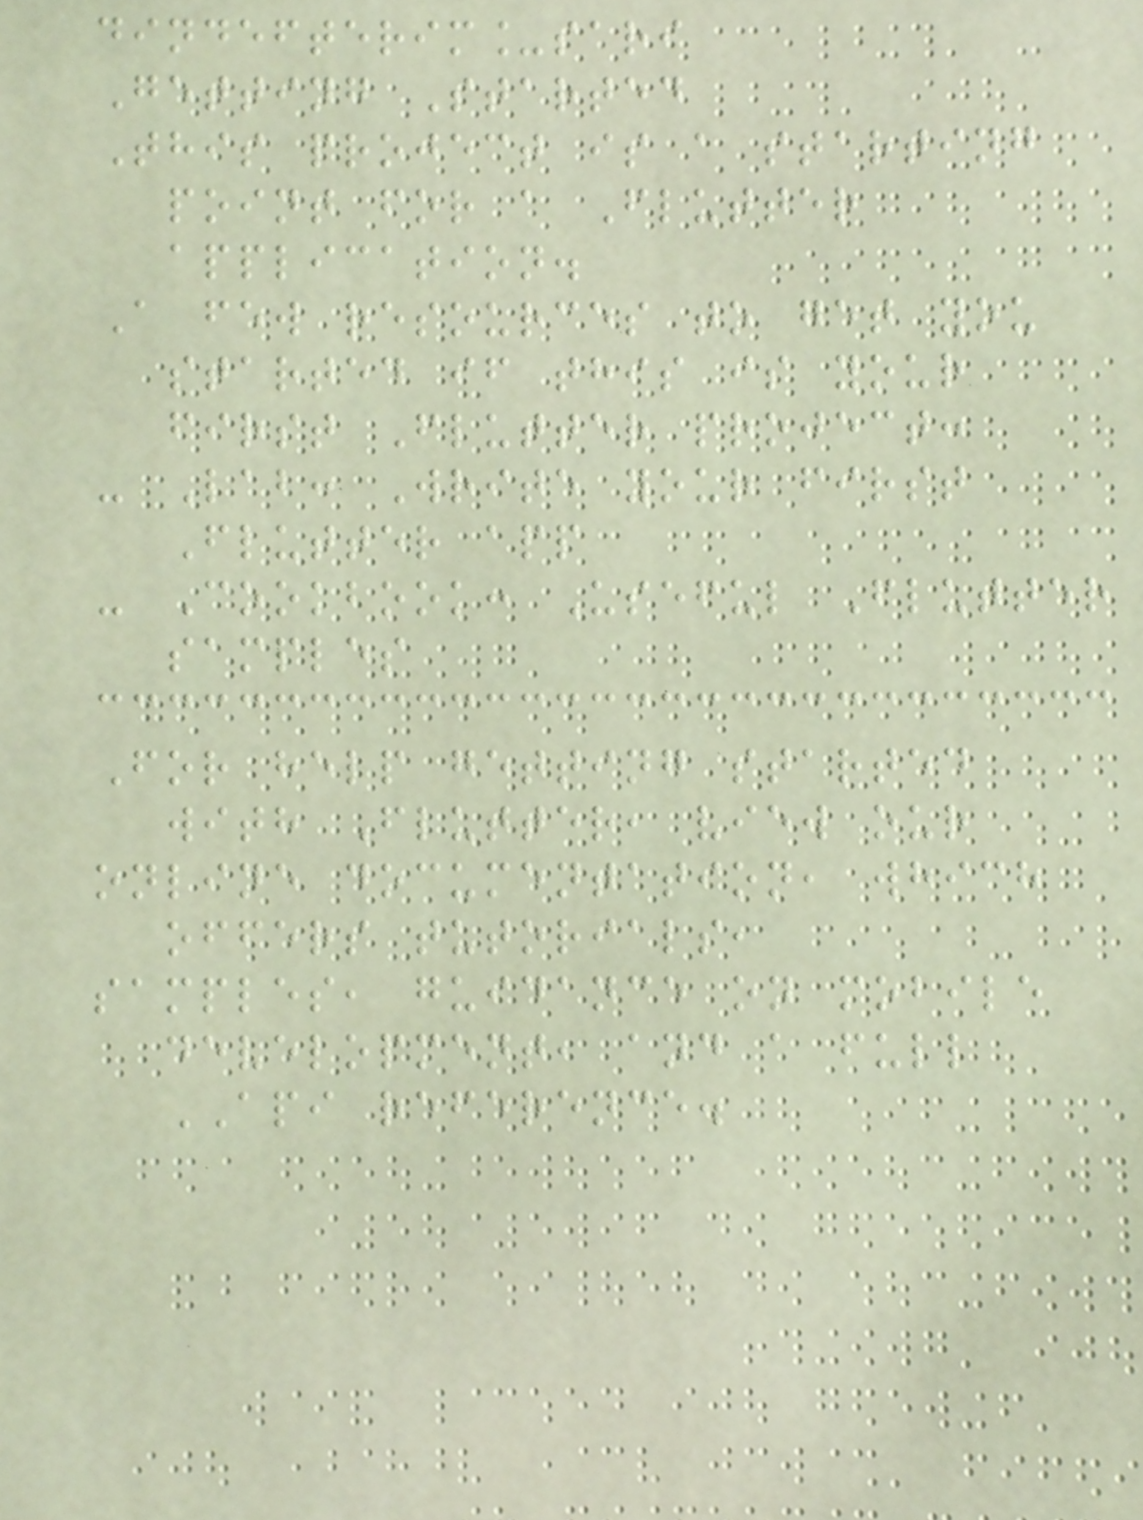dindefterim_sari
Getting Started
This project is a starting
point for a Flutter
application.
A few resources to get you
started if this is your
first Flutter project:
- Lab: Write your first
Flutter app
- Cookbook: Useful Flutter
samples
For help getting started
with Flutter, view our
online documentation, which
offers tutorials,
samples, guidance on mobile
development, and a full
API reference.
